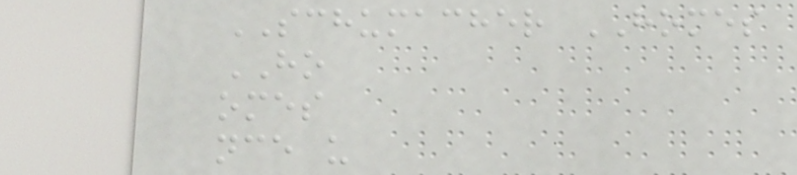SCHUMACHER HOMES
HO
omes
nce u
